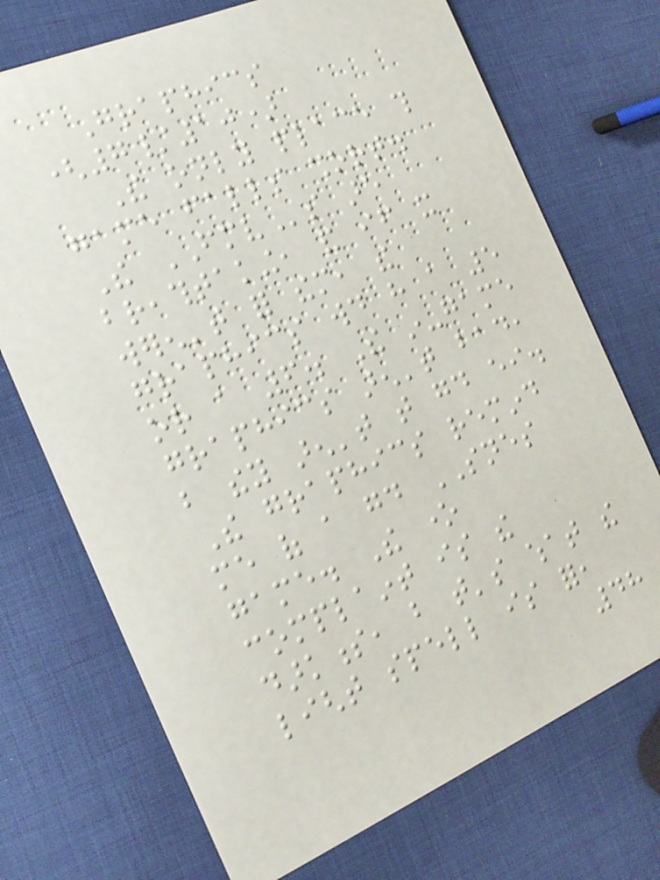Graphics
(7/10)
The only place this
game falls short.
The FMVs are
breathtaking, and if it
weren't for them, the
graphics would have a 5
or a 6. The in-game
graphics aren't bad,
but they aren't that good either.
The graphics remind
me of a good SNES
game. The one
complaint is the
darkness, but that's what the
light spell is for,
48
